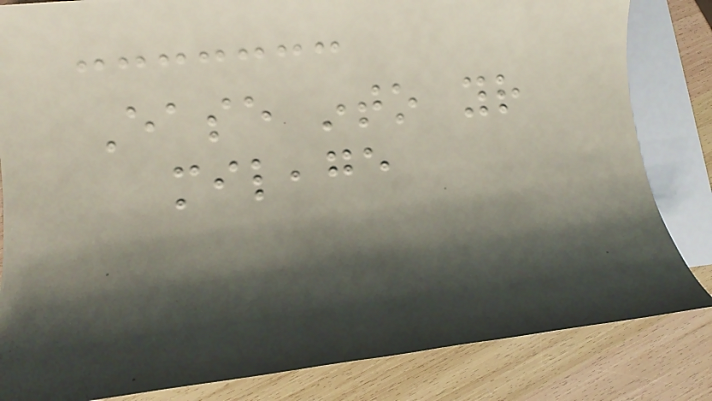Ease into your
mileage
